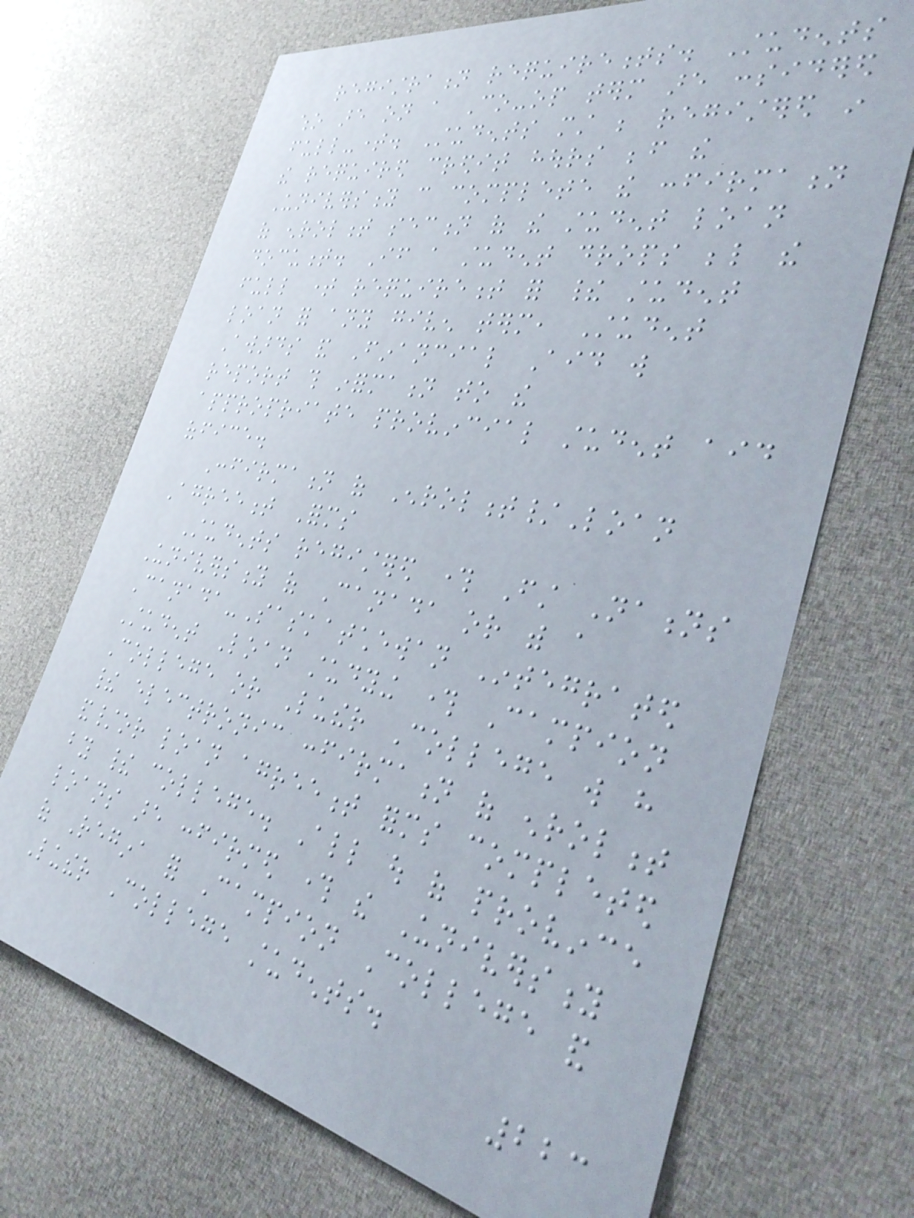registration requirements. Students
who are on a Co-op term are considered
full-time. Students must be registered in
the required credit hours before the
University can complete the confirmation
of enrolment section of the student loan
document. If a student drops below the
full time requirement for their student
loan for any given term, Student
Awards and Financial Aid will
report this information to the
appropriate provincial student aid
office.
Confirmation of Enrolment/Loan
Agreement Forms
Students registered through First Nations
University of Canada or with a
Canada-Saskatchewan Integrated
Student Loan studying through Campion
College or Luther College will have
their electronic confirmation of enrolment
and/or loan agreement forms completed
by their college. All out of province
loans are confirmed through the University
of Regina for Campion College and
Luther College students.
223
